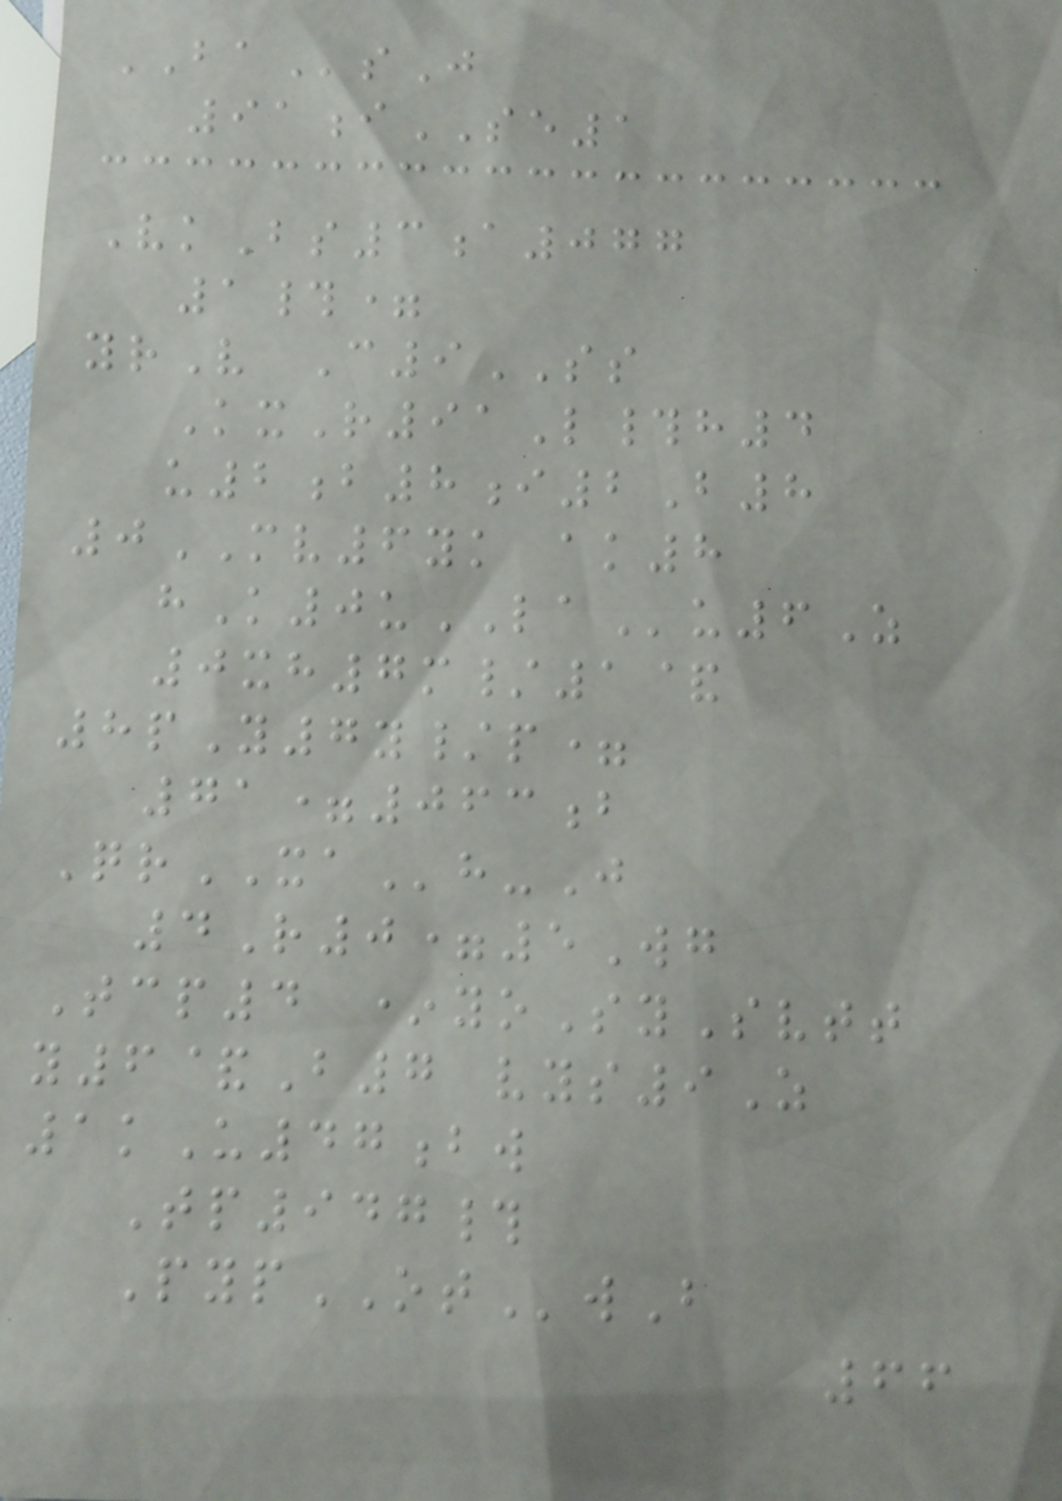BAsJ
91iSE1
VkBs3a077
1#=
yrV C9SS
KxR91L#h4
u2b8i2B8
0MV6yk ak8
hK0uLAu6Z
0xh7m/1&
8pY7y/p=
71=063b
QrXAh-J
4R0=5Wg
Tcp4 *yoSySvtt
y6&B7 vys9Z
1kU47bw
Tp947#
PypOTwB
66
